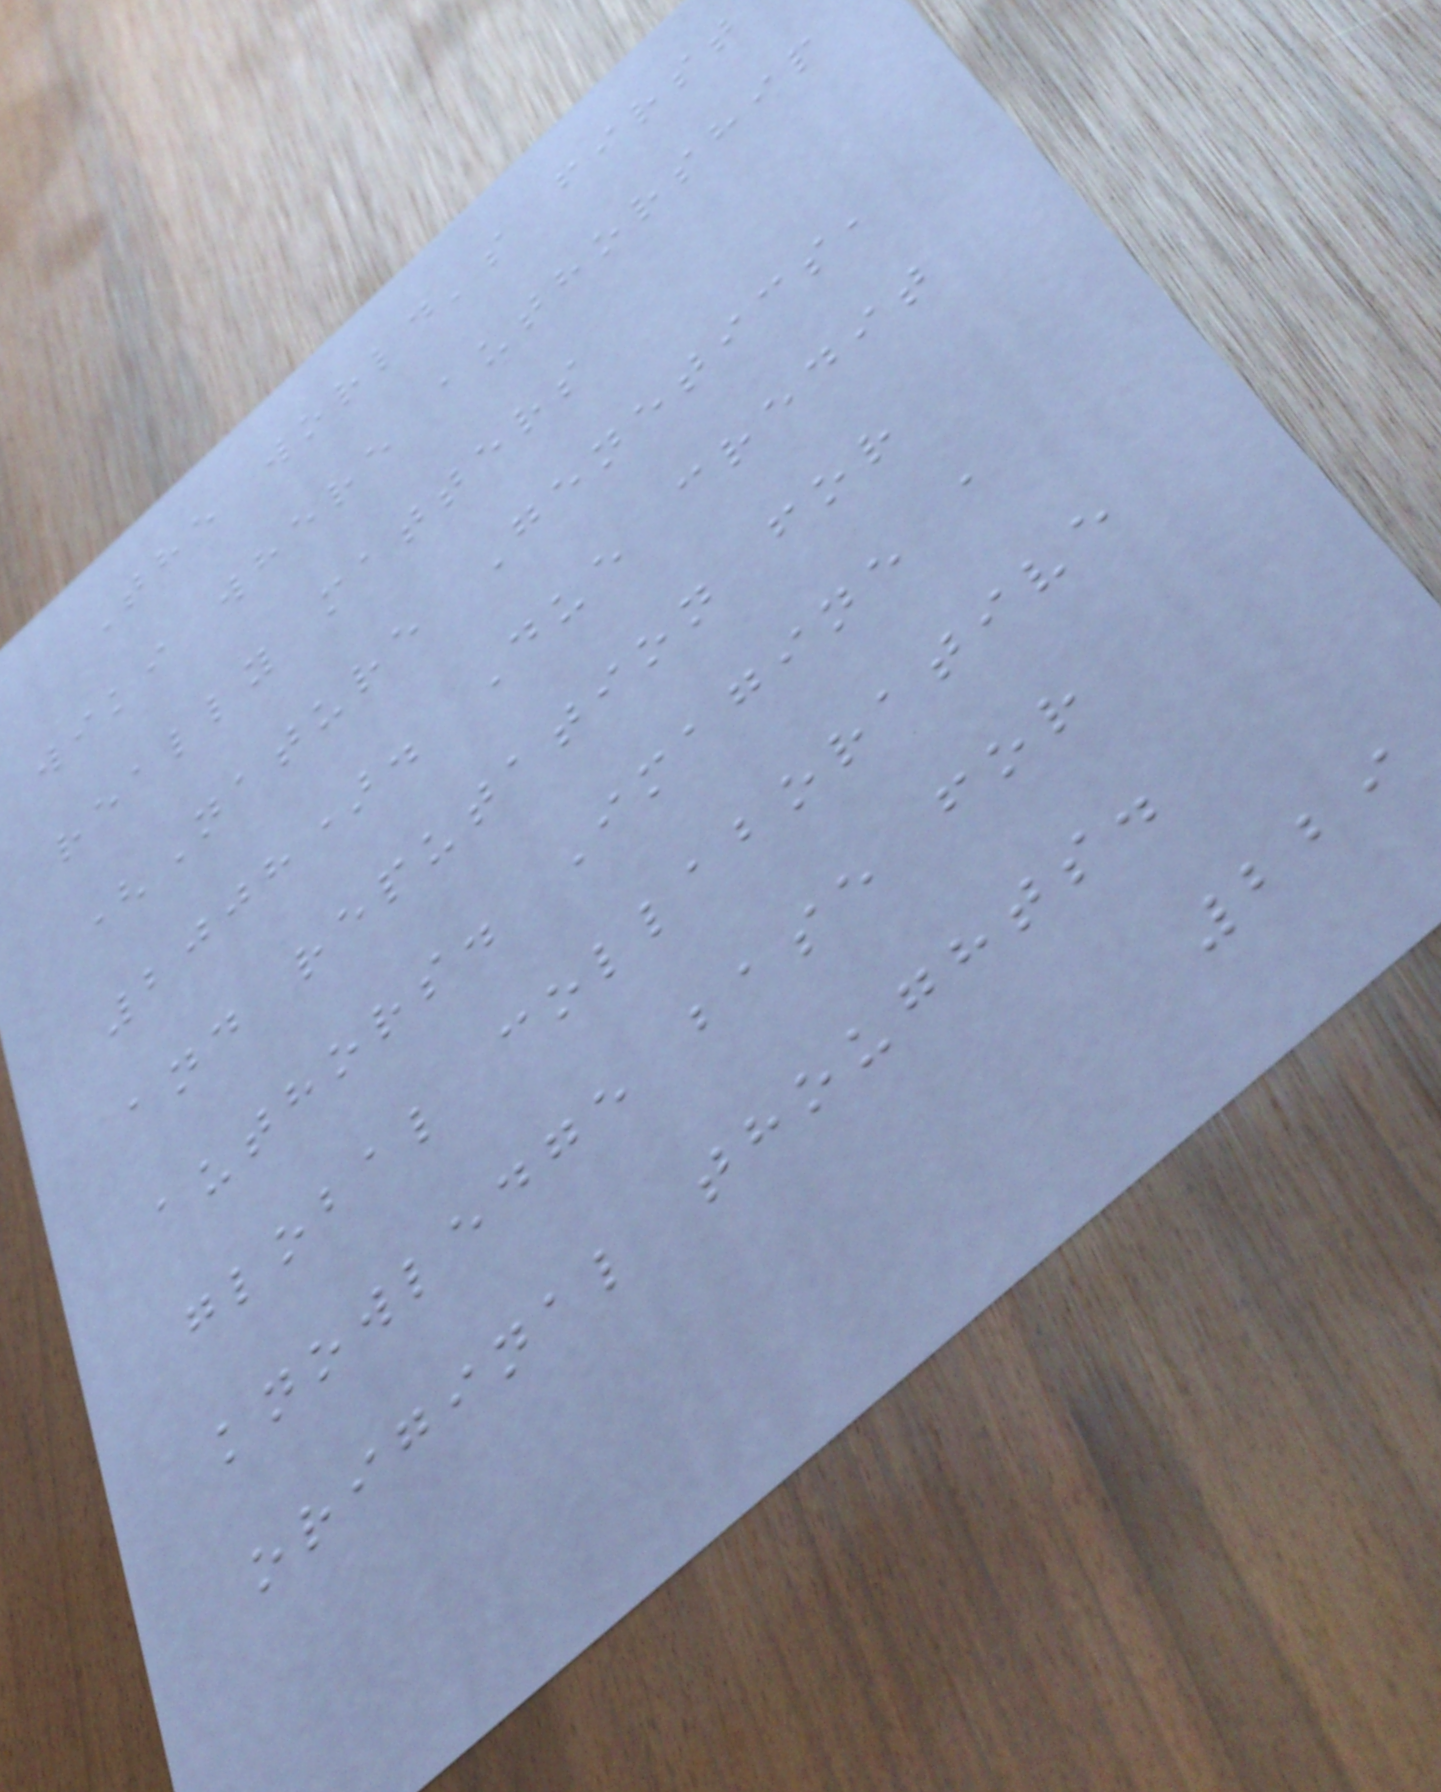The world's first
wiki where authorship
really matters
(Nature Genetics,
2008). Due credit
and reputation for
authors. Imagine a
global collaborative
knowledge base for
original thoughts.
229
